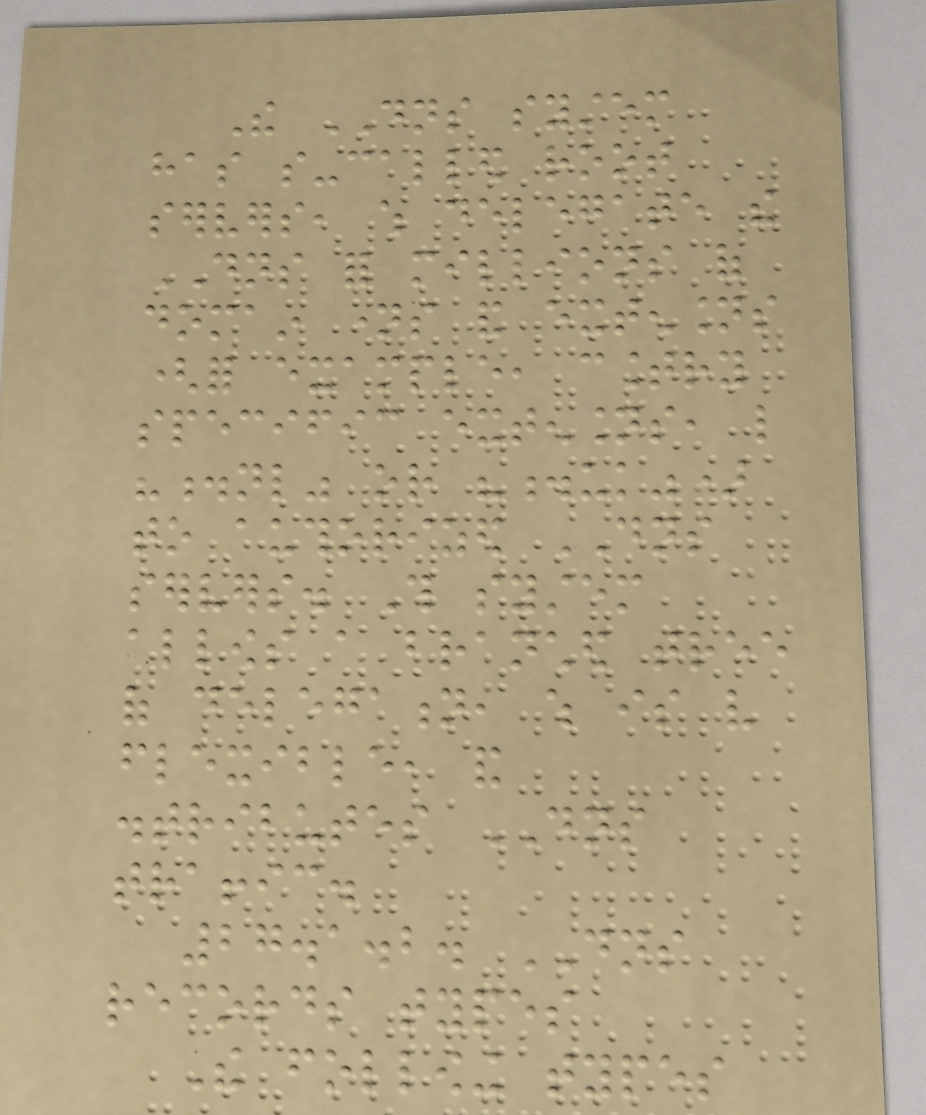The DNS system
has so-called root
servers, which delegate the
DNS for millions of
domain names and extensions
(for example, country
specific extensions, like
".nl" or ".uk")
to authorized DNS
servers. This system
allows a branched tree
of delegation, which is very
flexible, and
distributes DNS
traffic.
27.1.2. DNS
records types
The following types
